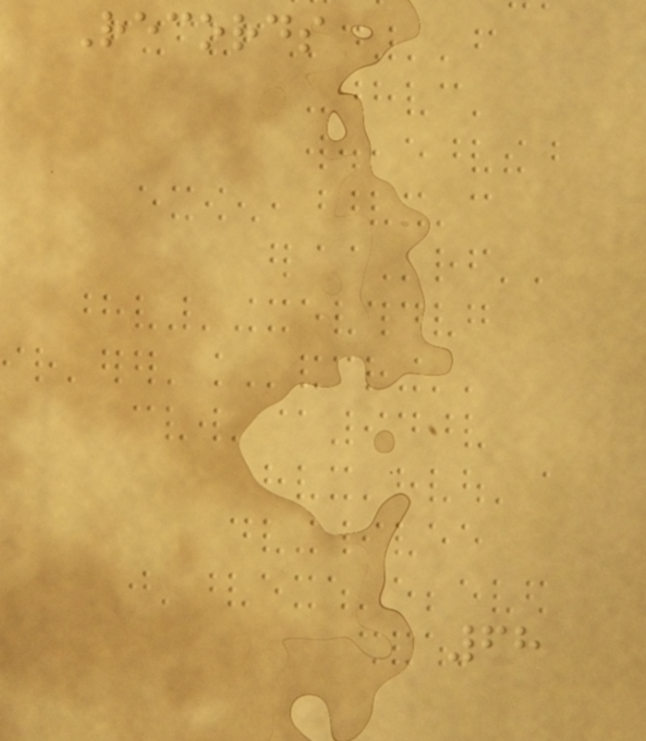Records
68
